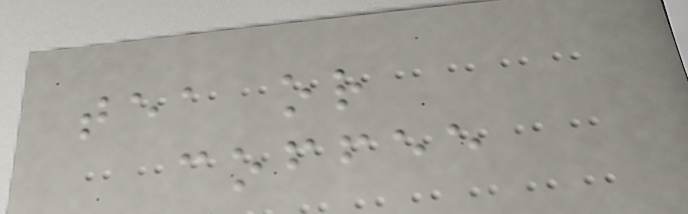tea or
coffee
